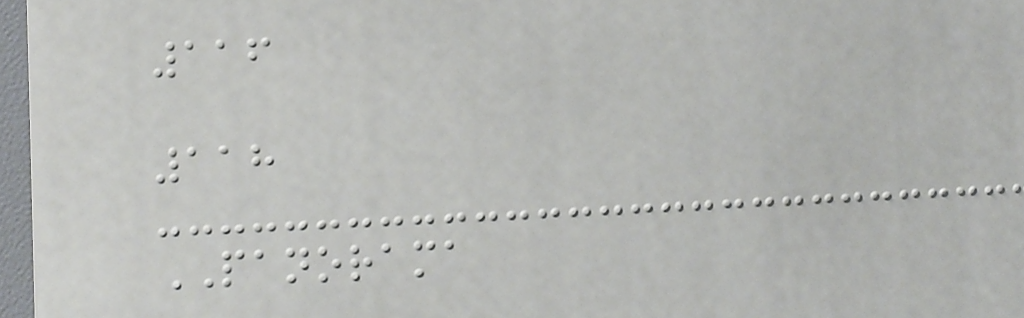116
118
PANORAMA
